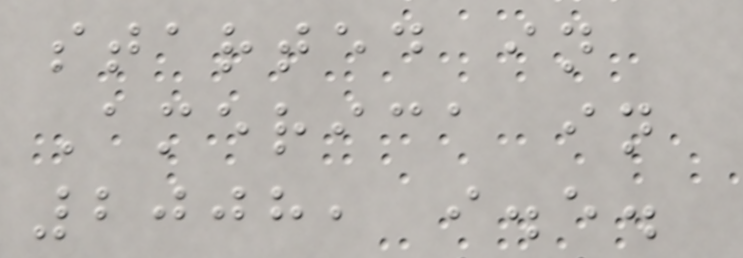started in
America in
2008, i.e.
